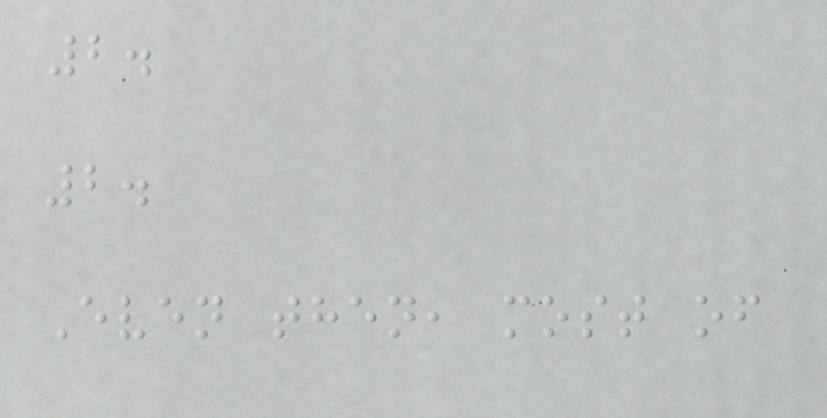2.
2.
Even then, most of
